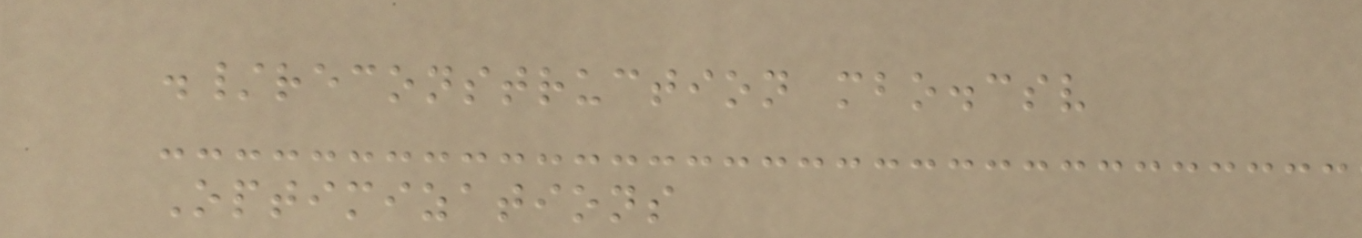./reconstruction mbo.csv
Optimizations
